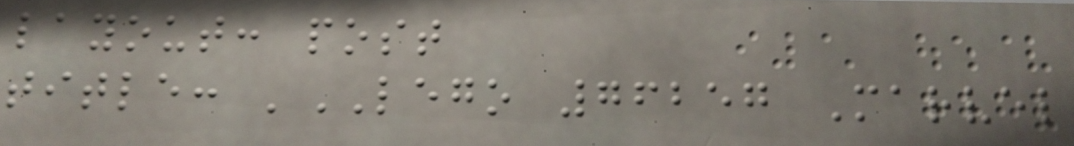layout: post
title: 'LEGO 76257 Marvel
